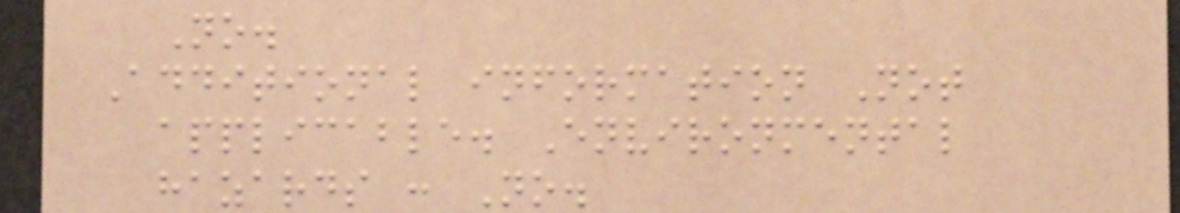No.
Additional information Not
applicable. Environmental
hazards : No.
